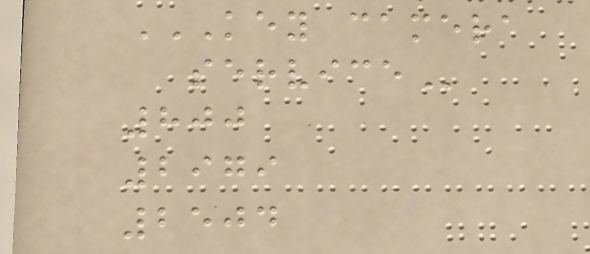KEY CAMERA
SERVICE
800
2979
2504
